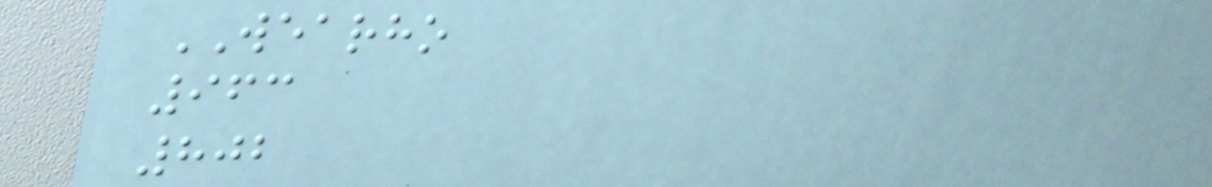WEARHO
963
802
